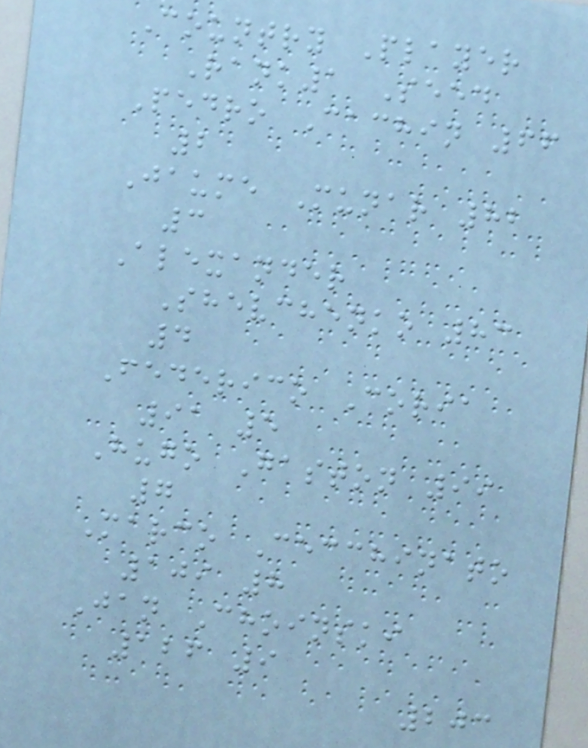Country Player
Rank1 Seed
Pedro Cachin 66
2
Jaume Munar 82
3
Alexander
Shevchenko 83
4
Federico Coria
91 5
Hugo Gaston 99
7
Marco Cecchinato
109 8
Jan Choinski
126 9
203
